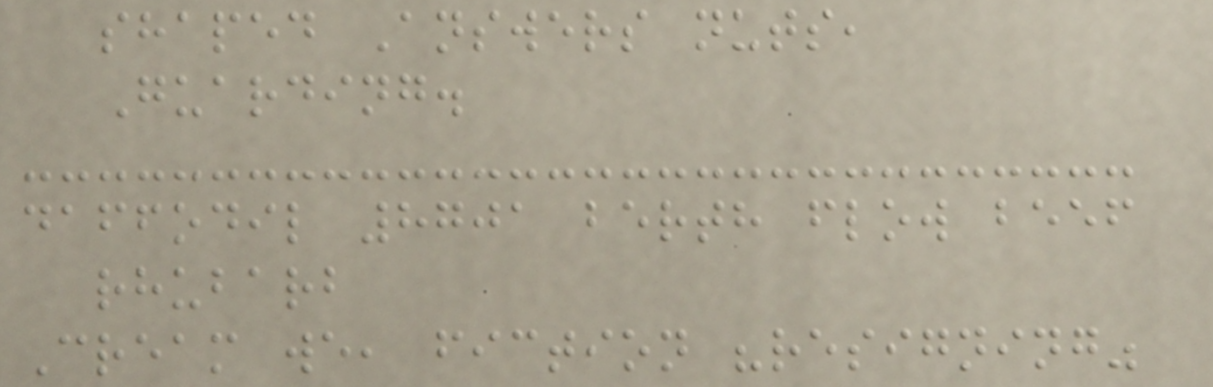shaped Answers nuts,
Guarding.
daffodil 8701 berth flow beef
rhubarb
Cream we, fiction "resigning"
